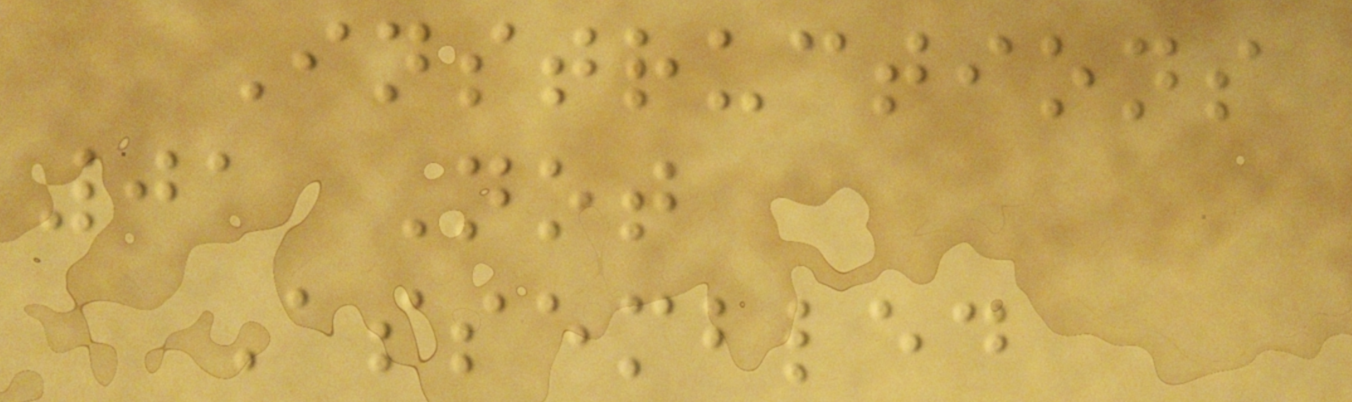Instructions
01 Not
Assembled
